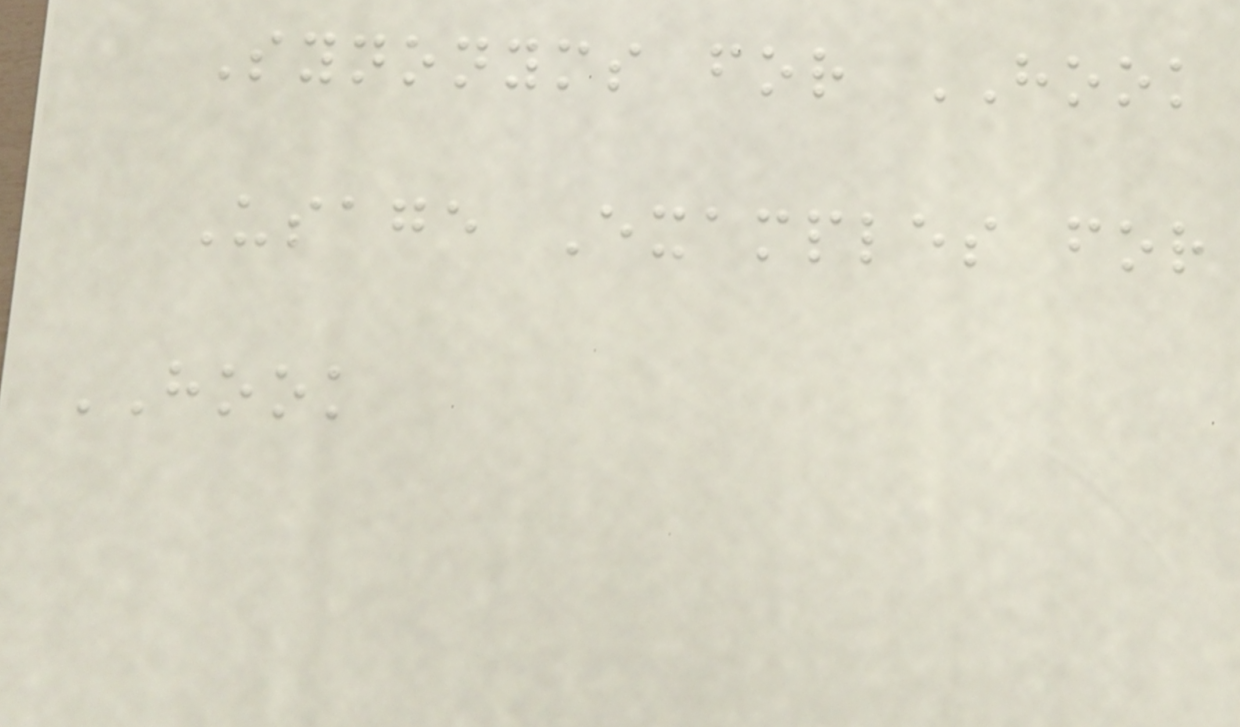Synonyms for HOOK
Usage Examples for
HOOK
